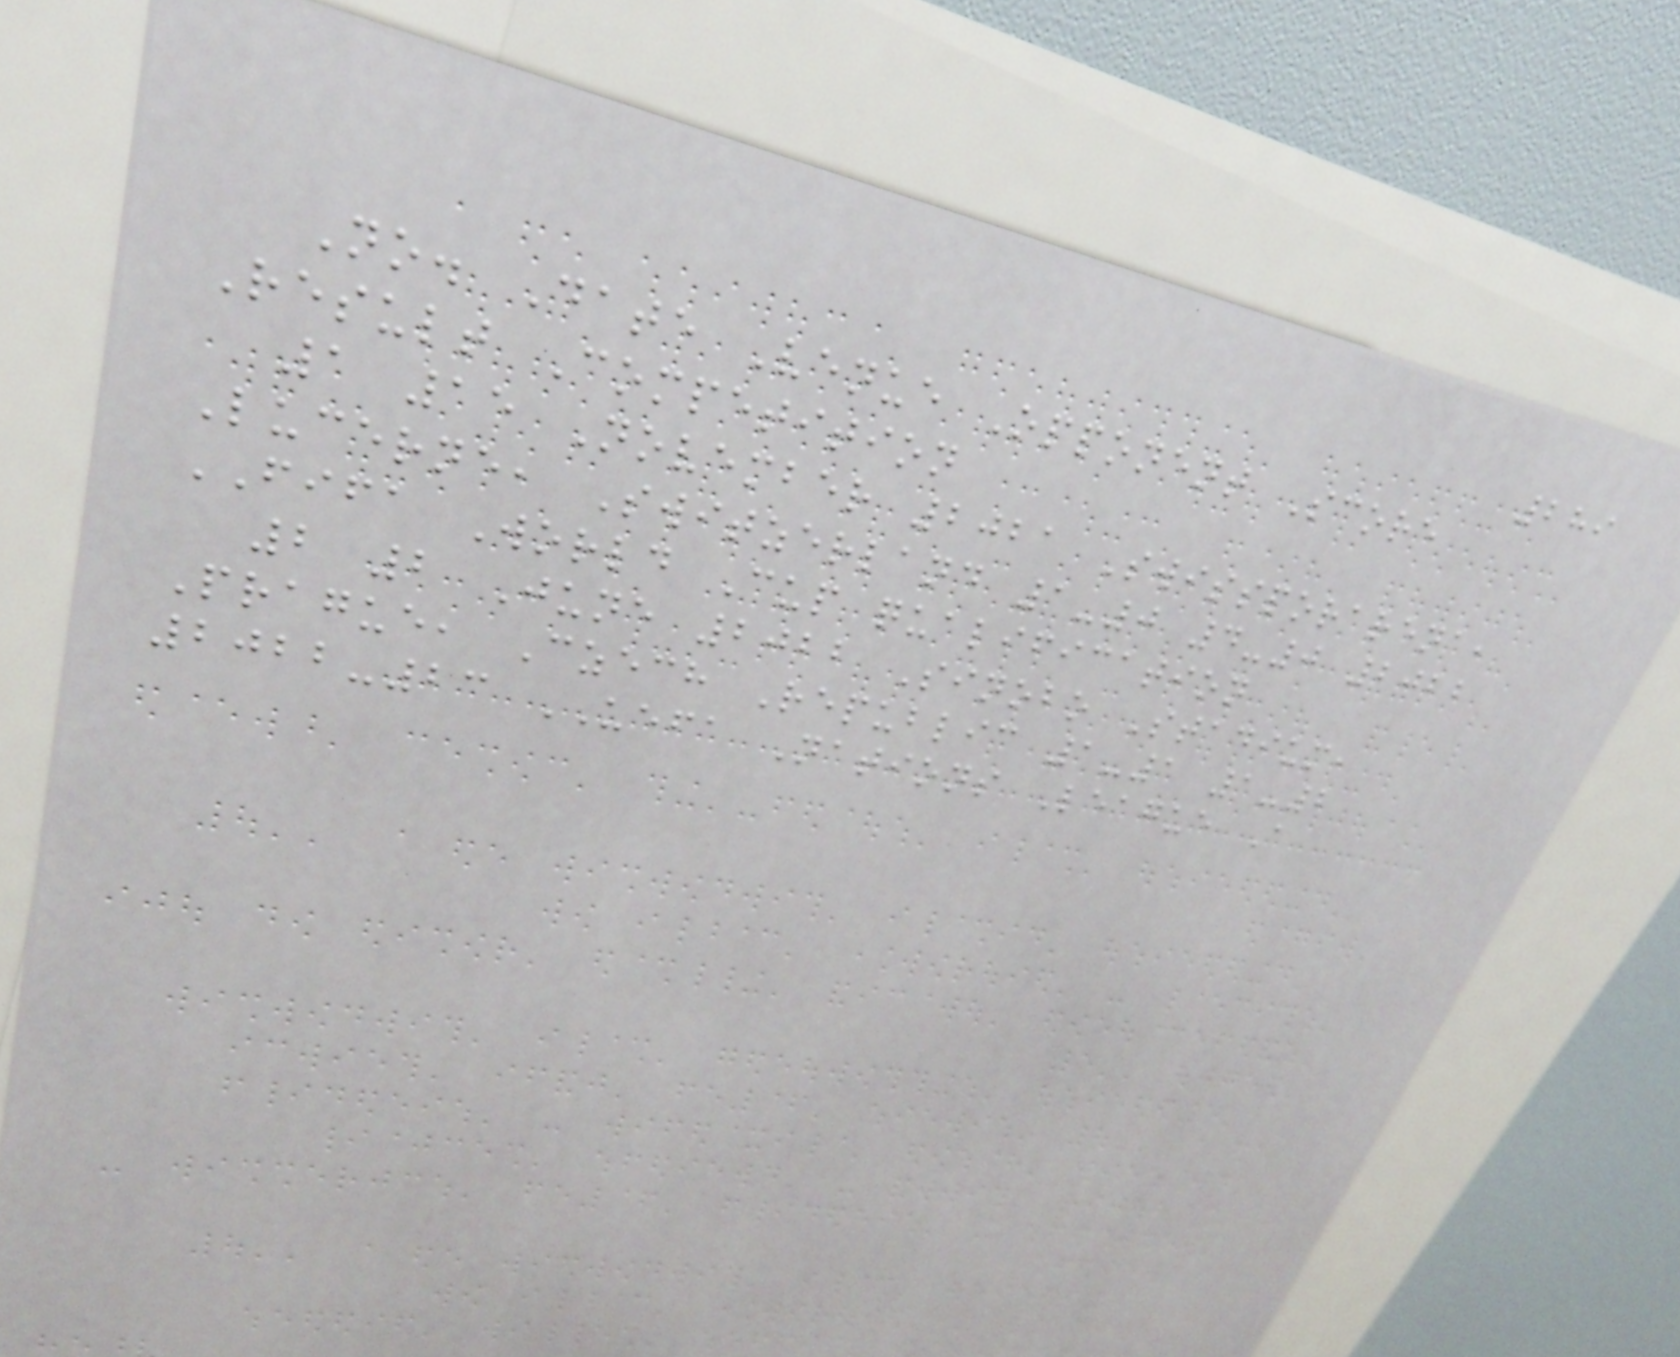289
No. Date Venue Opponent Score
Result Competition
1 15 November 2021 Swissporarena,
Lucerne, Switzerland 1-0 4-0 2022
FIFA World Cup qualification
2 2 June 2022 Sinobo Stadium,
Prague, Czech Republic 1-1 1-2
2022-23 UEFA Nations League A
